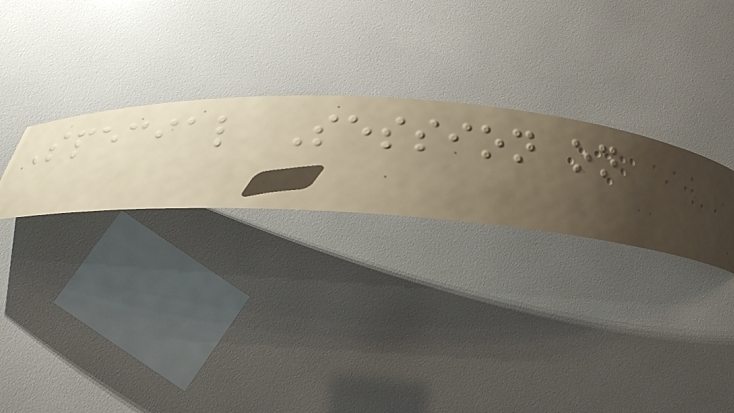Special Session on
